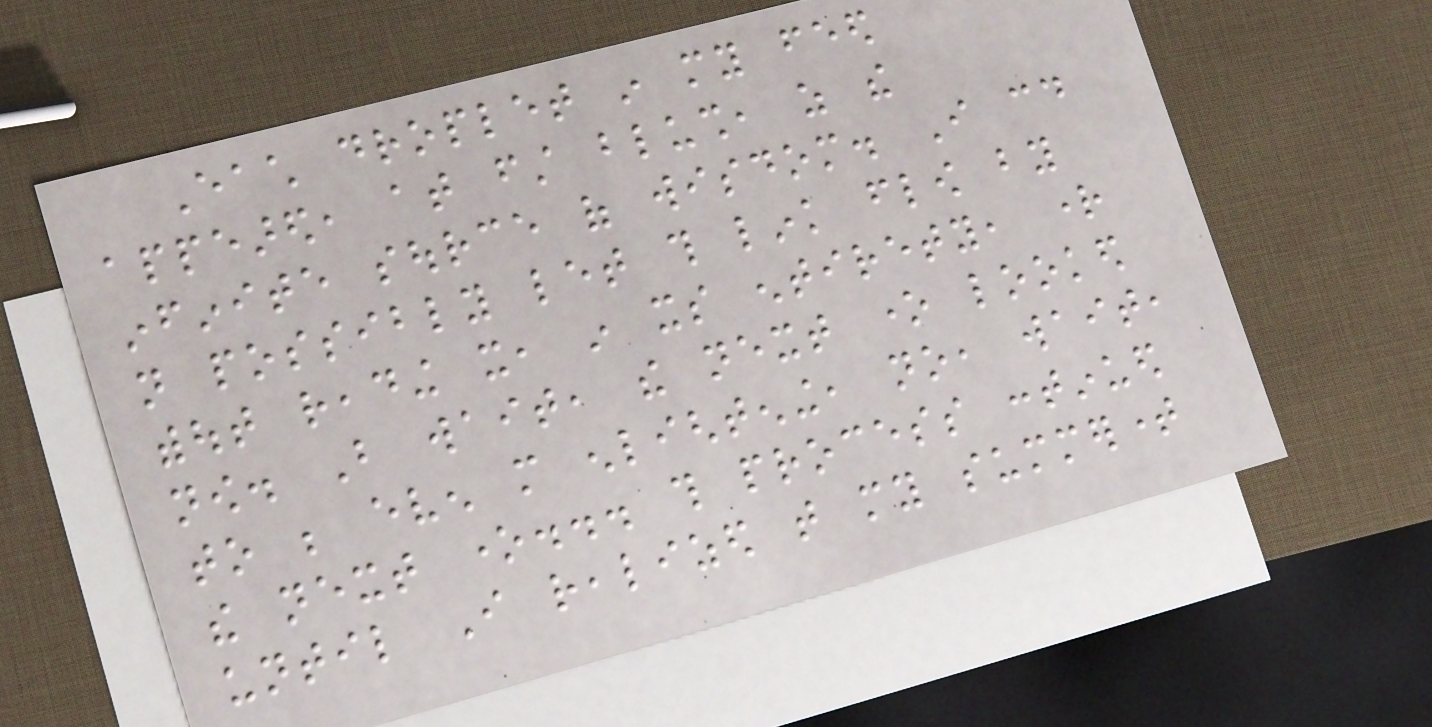Each droplet in my feed
appeared, at first blush, as the
infinite source of wisdom. I could
not possibly let this link flow by
without reading it, in its entirety, right
now. But wait, the next one looked
to be even more enlightening, no, wait,
the next one... this process continued
until I realized that my summertime
